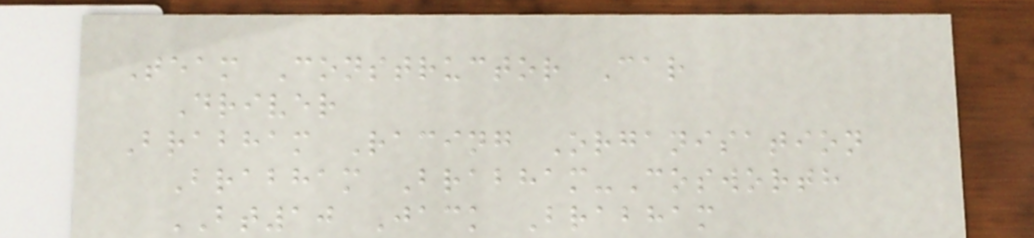Team Constructor Car
Driver
Brabham Racing Organisation
Brabham Brabham-Cosworth
BT10 Jack Brabham
